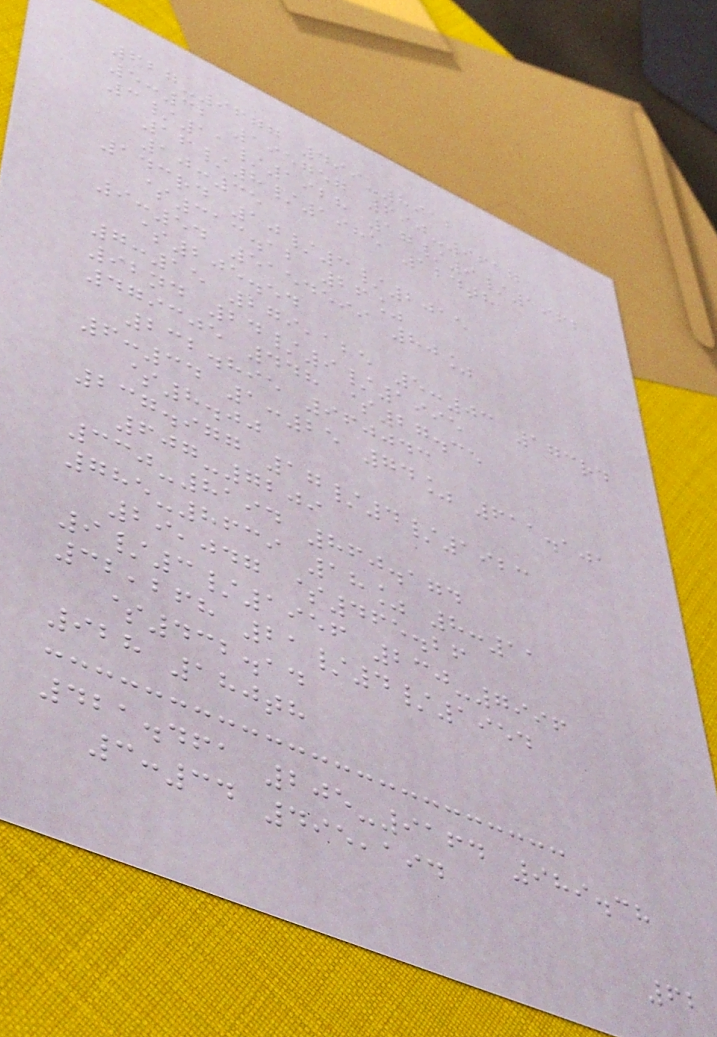627-9677 499-8912
5:32 195757 690-9617
3/11/1928 17/9/1962
16/8/1985 124th
10:35
143rd 10/3/2015
$313.12 26%
9:54 5154599 80%
$205.54
7:15 279,125 5:03 173rd
92nd 24/9/1995
479305 448 $27.35
232.895 960043
6:34 1:25 74% 611.101
$8.00
237.977 17/4/1923
607-7209
330-8194 860.174
785-8639 18% 8:11
29,047 $465.26
9/3/1956 230-7996
32,268 21/4/1954
$432.14
928 180th
421.461 205-9164 989.38
3:34 495,194
62
